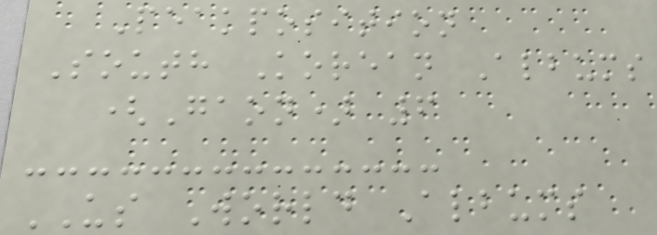Peakposition
South Korean Albums
(Gaon) 6
US World Albums
